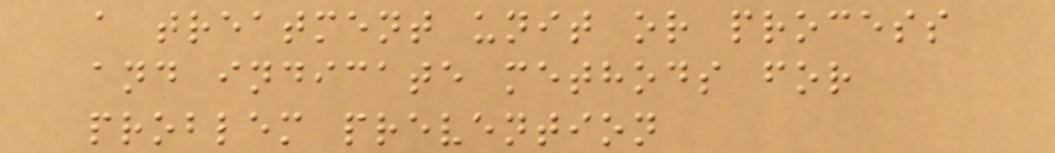a treatment unit or process
and indicate methods for
problem prevention
